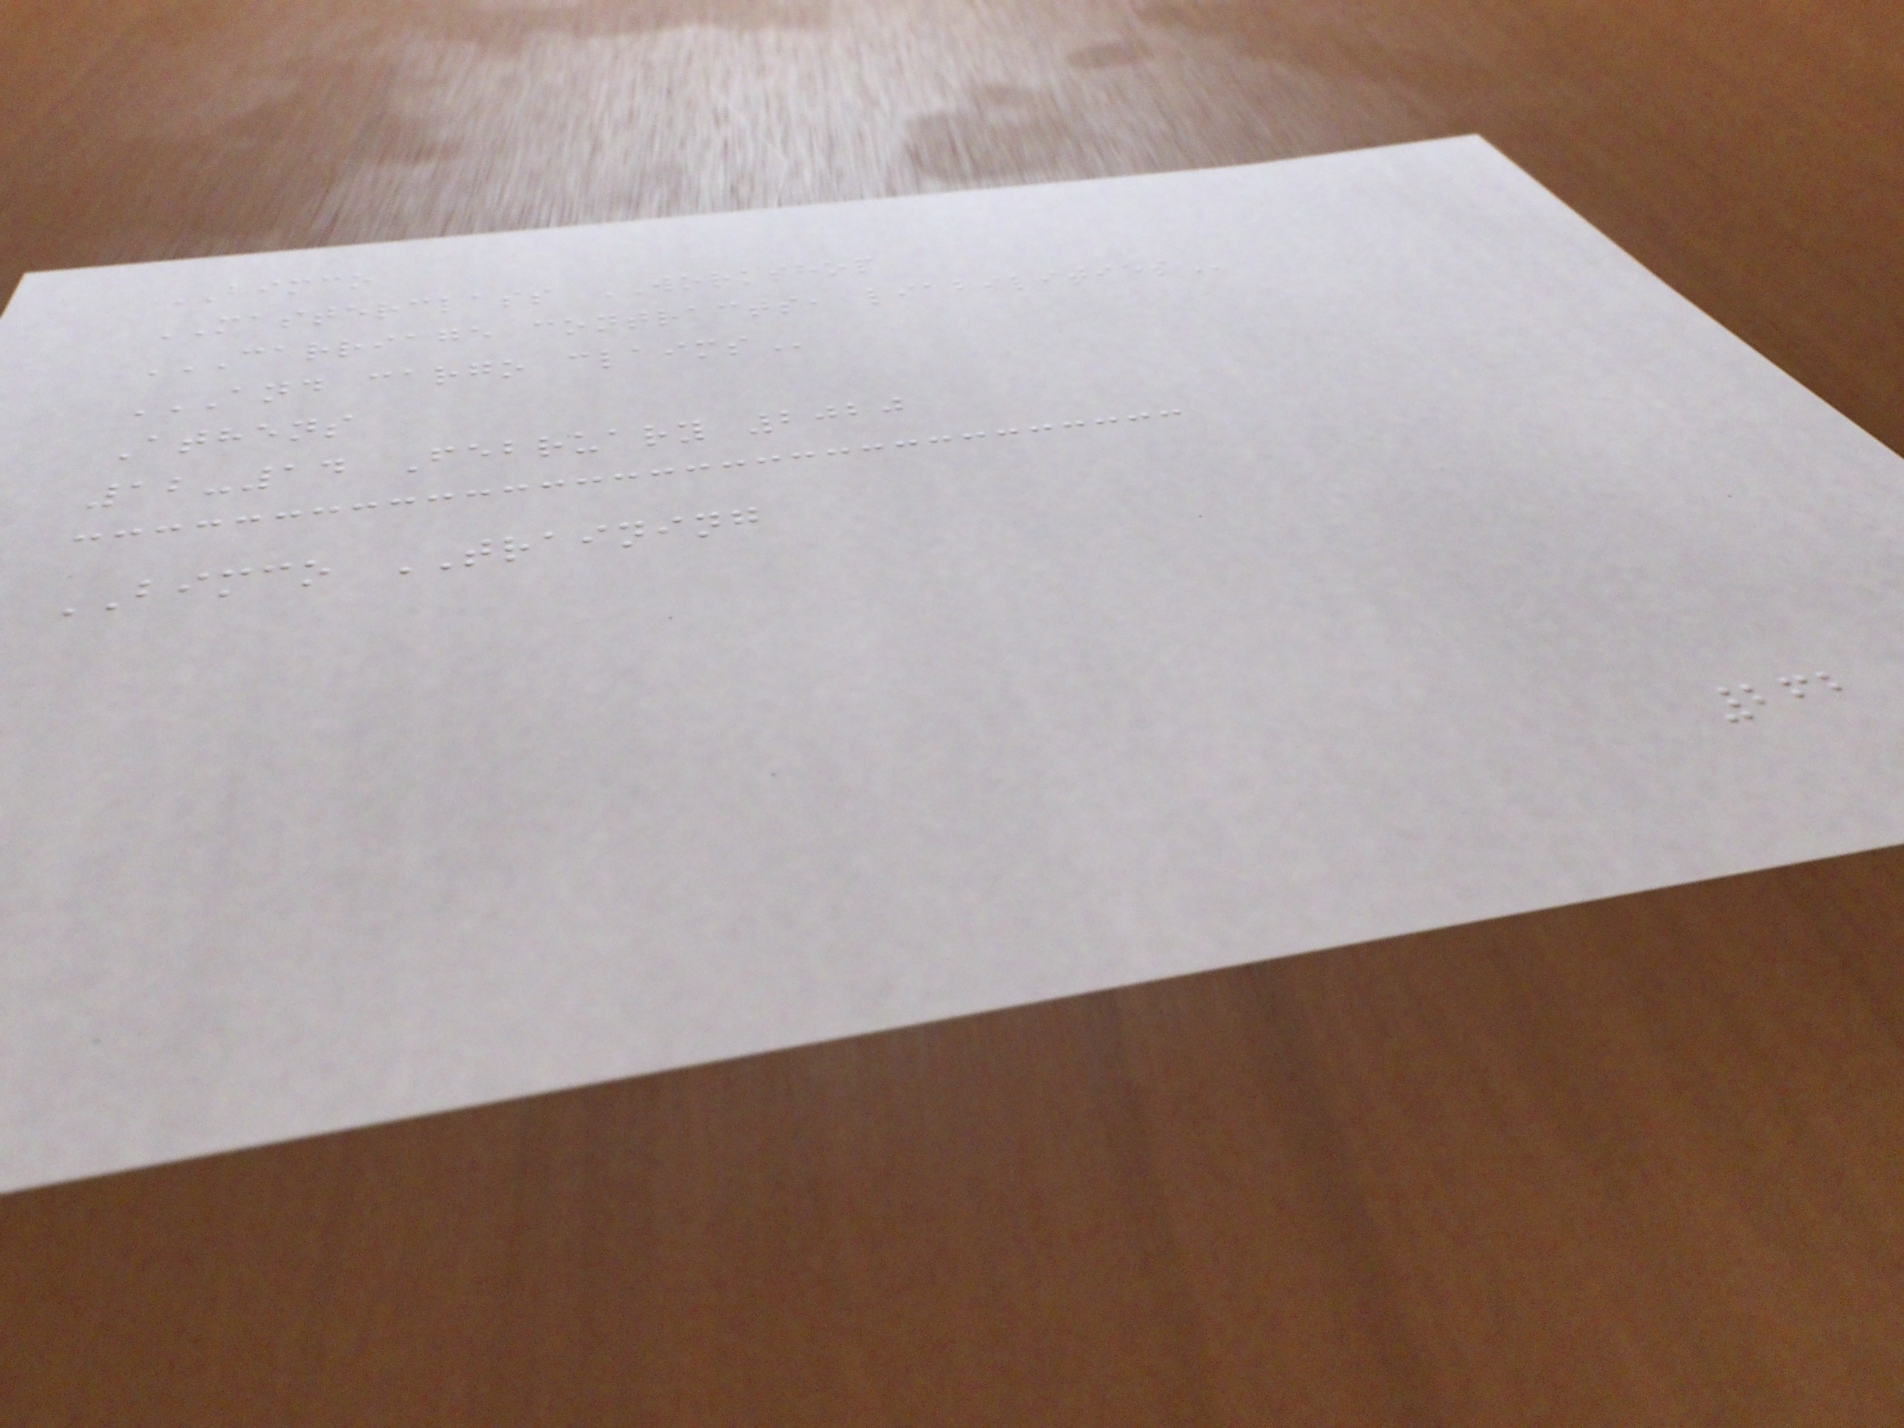BIMCO
MASTERCLASS WORKSHOP
CARRIAGE CONTRACTS, LIABILITIES
AND CARGO CLAIMS
Athens
12-14 February 2020
BIMCO TRAINING
262
